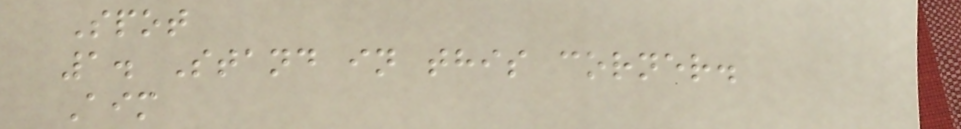Spot
1. Stand in this corner.
Aim
